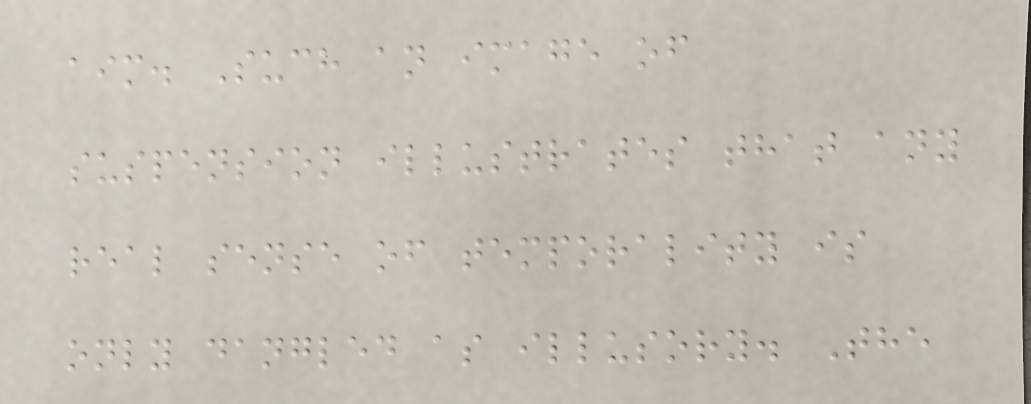aim. Such an image of
suspension illustrates that any
real sense of temporality is
only dangled as illusory. The
